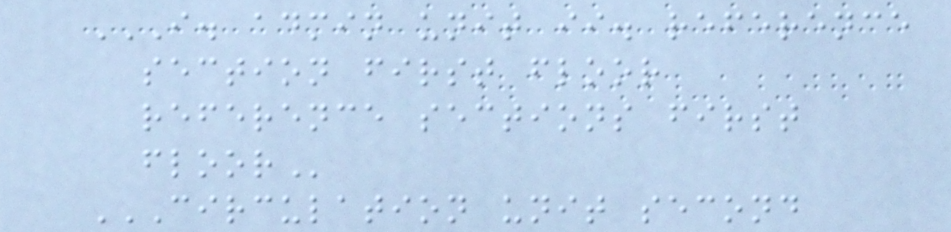I. ADMIN UNIT II. REFERENCE
SECTION FIRST FLOOR
REFERENCE SECTIONS FIRST
FLOOR
CIRCULATION UNIT SECOND
